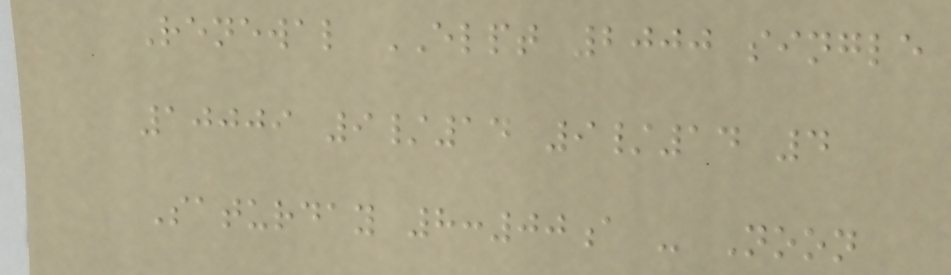Renewal ELPT 2000 single
10009 9/14 9/14 4
Saturday 8:00a - Noon
